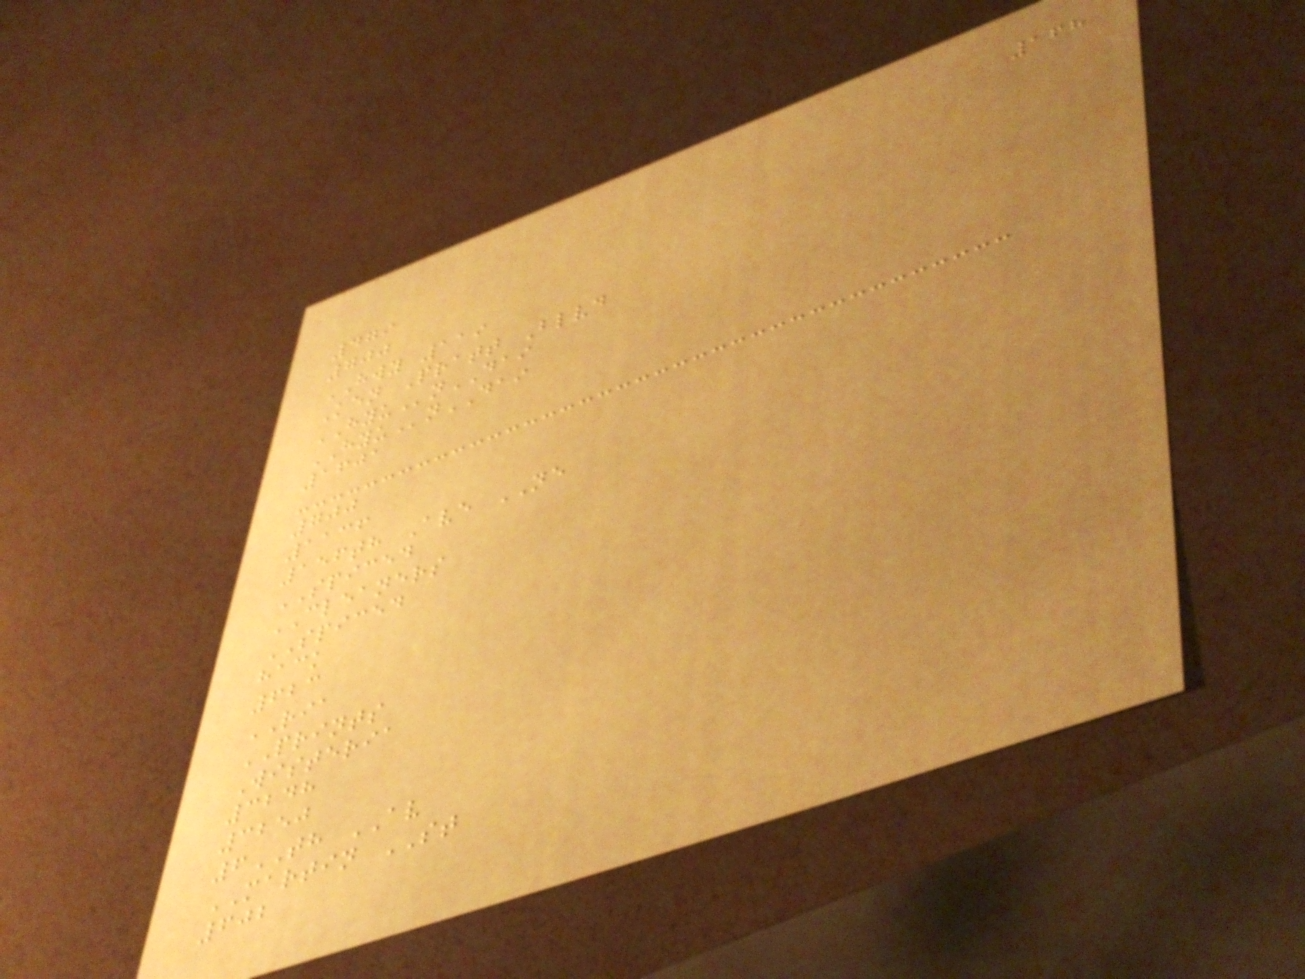168
479
700
HWY 119
Ken Pratt Blvd
HYUnDAI
HYUnDAI
1601
700
1136
156th Ave NE
SPICED
CLEANERS
SPICED
hack
623
RIA
PRINTS
Wisteria
3248
3250
6TH AV
MARTIN ST
602
